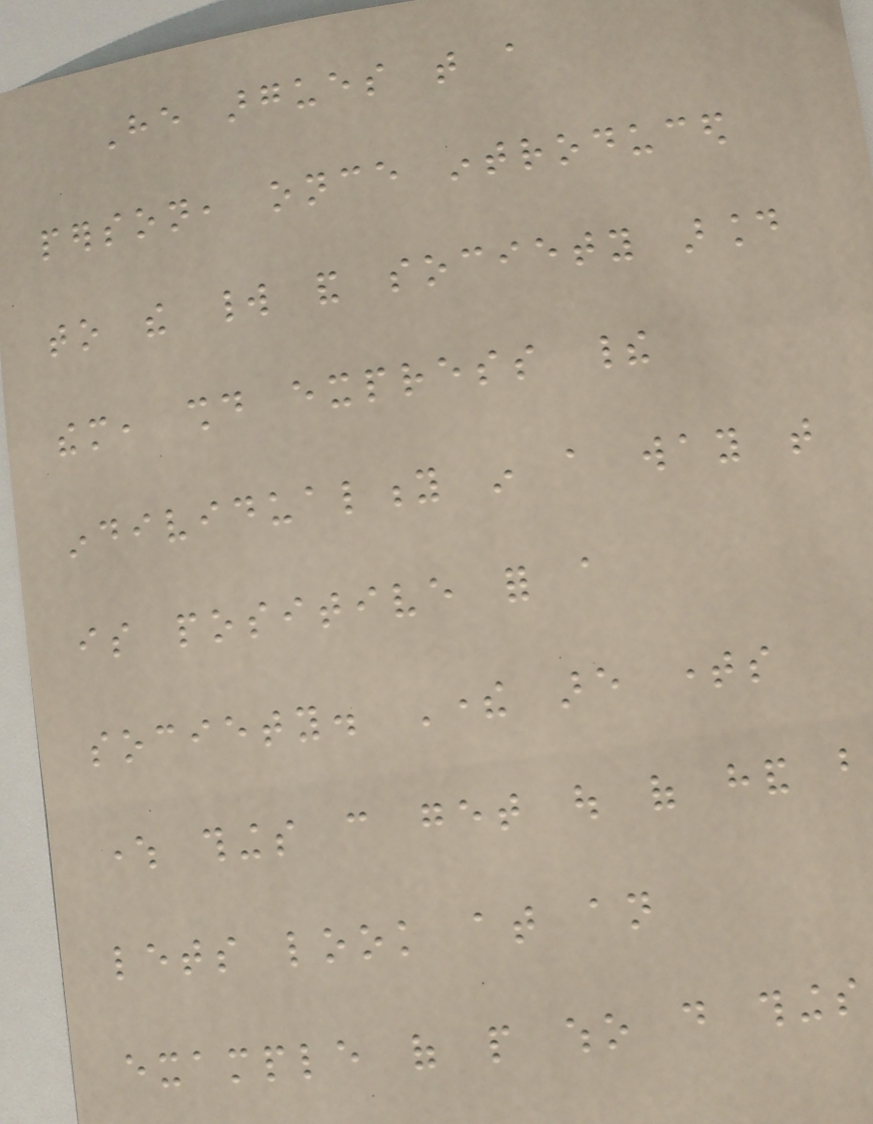He argues that a
person, once introduced
to the world and society around
them, should express their
individuality in a way that
is positive for a
society. There are times
where things can get out of hand but
lets look at an
example of people who do things
